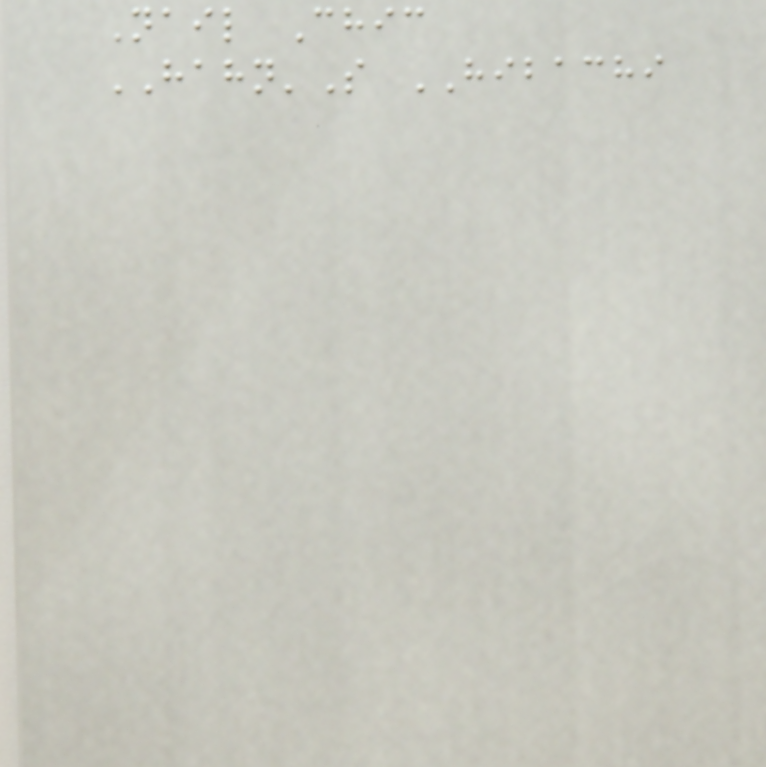Nail Chic
HAHN'S HIBACHI
